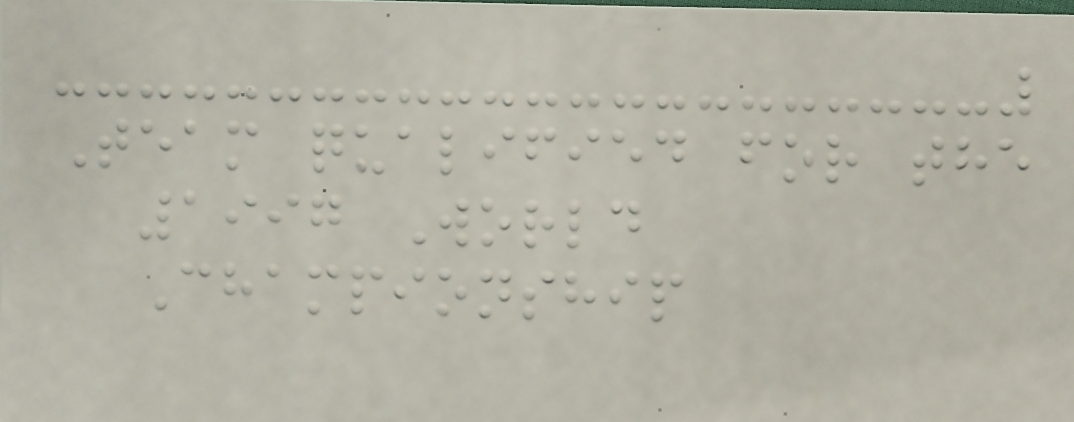Team qualified for the
1997 World
Championship
